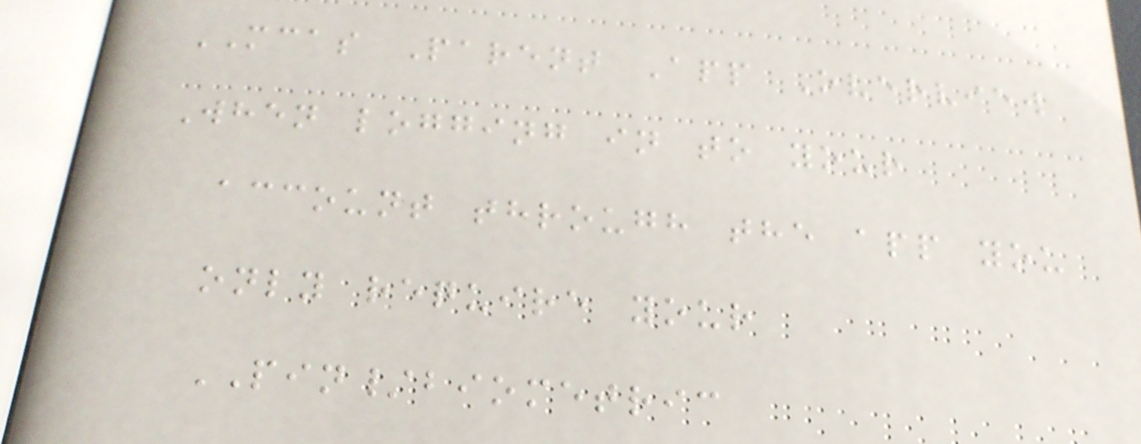MCAS Parent App Overview
When logging in to your
account through the app you
only require your
PIN/biometric
